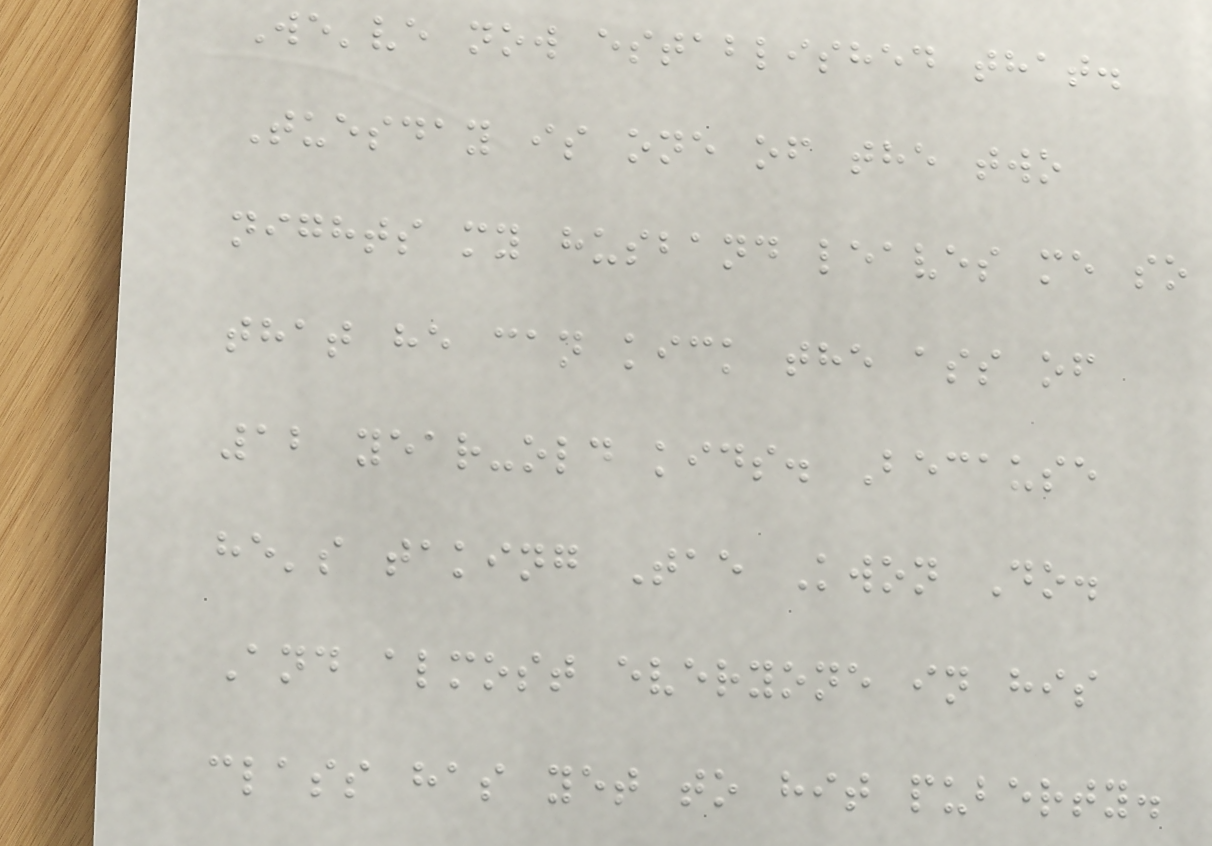We've now established that.
Tuesday is one of the two
nights my husband leaves me so
that he can kick the ass of
12 year-old kids. Because
he's taking Tae Kwon Do.
And almost everyone in his
class has yet to hit puberty.
